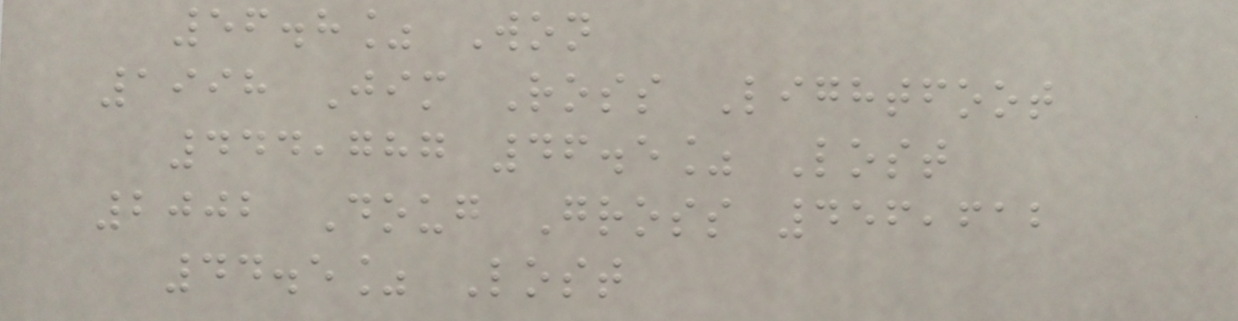56.8% Won
1998 Jim Ross Lightfoot
444,787 46.5% Lost
2002 Doug Gross 456,612
44.5% Lost
